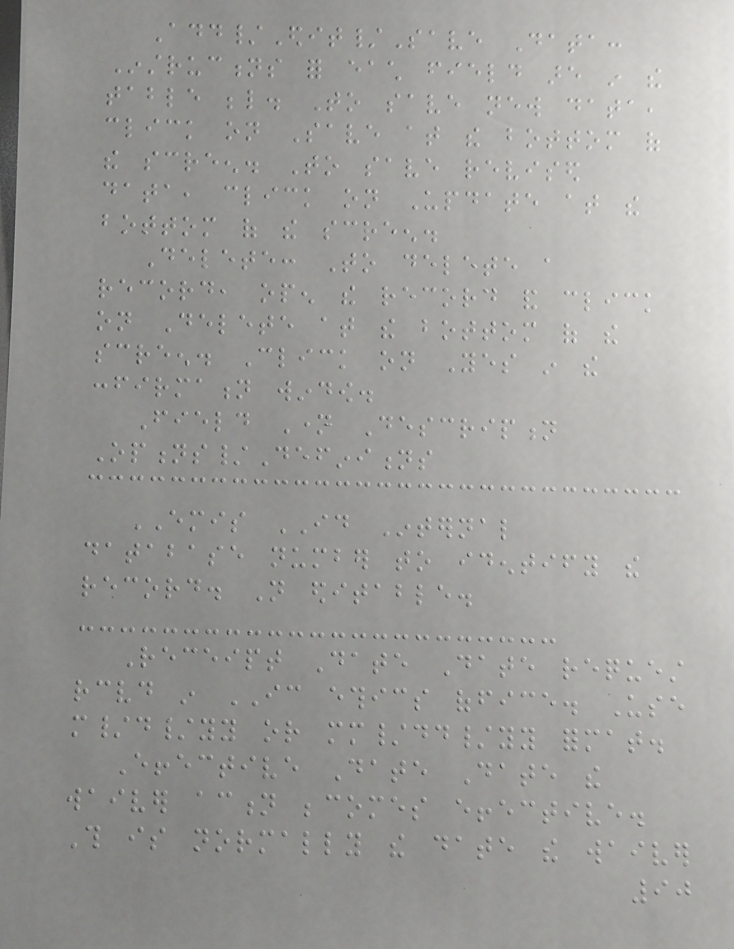Add/Edit/Save Data:
Instructions for each field are in the
table below. To save new data,
click on Save at the bottom of
the screen. To save revised
data, click on Update at the
bottom of the screen.
Delete: To delete a
record, open the record and click
on Delete at the bottom of the
screen. Click on Yes in the
confirmation window.
Field Name Description
Options/Definitions
EMIS ID Internal
database number to identify the
record. Not editable.
Receipt Date Date request
received in IC ethics office. Use
m/d/yy or mm/dd/yy format.
Effective Date Date the
waiver action becomes effective.
This is normally the date the waiver
90
